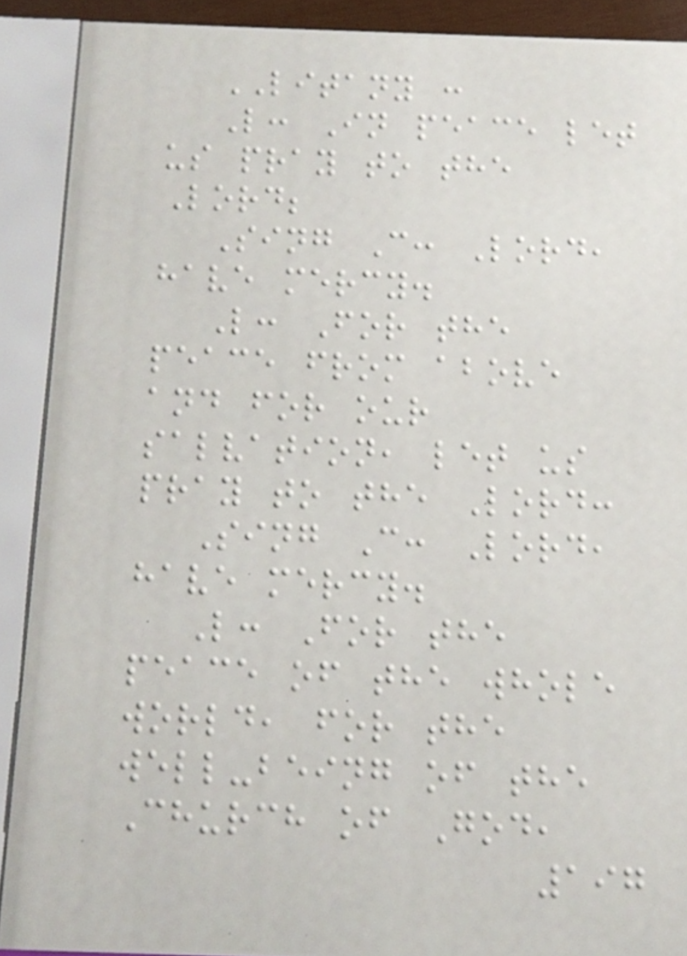LITANY :
L: In peace let
us pray to the
Lord;
Sing C: Lord,
have mercy.
L: For the
peace from above
and for our
salvation, let us
pray to the Lord:
Sing C: Lord,
have mercy.
L: For the
peace of the whole
world, for the
well-being of the
Church of God,
197
